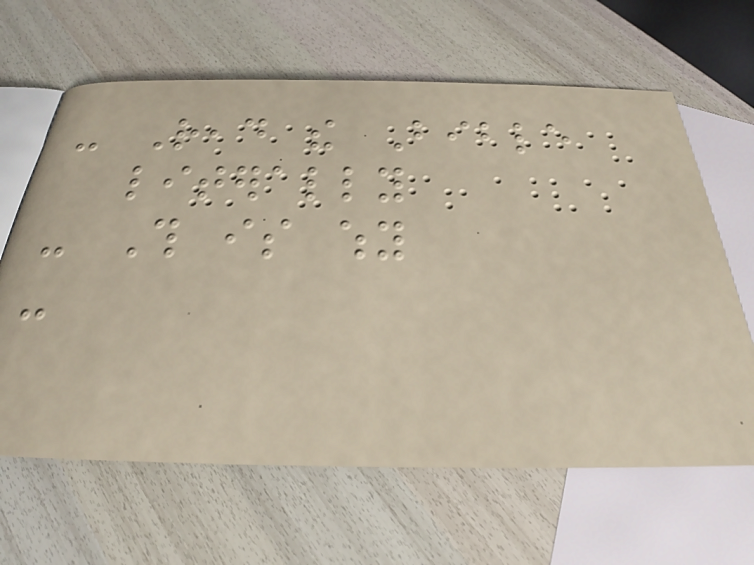- Read the Bible
literally
- This is why
-
